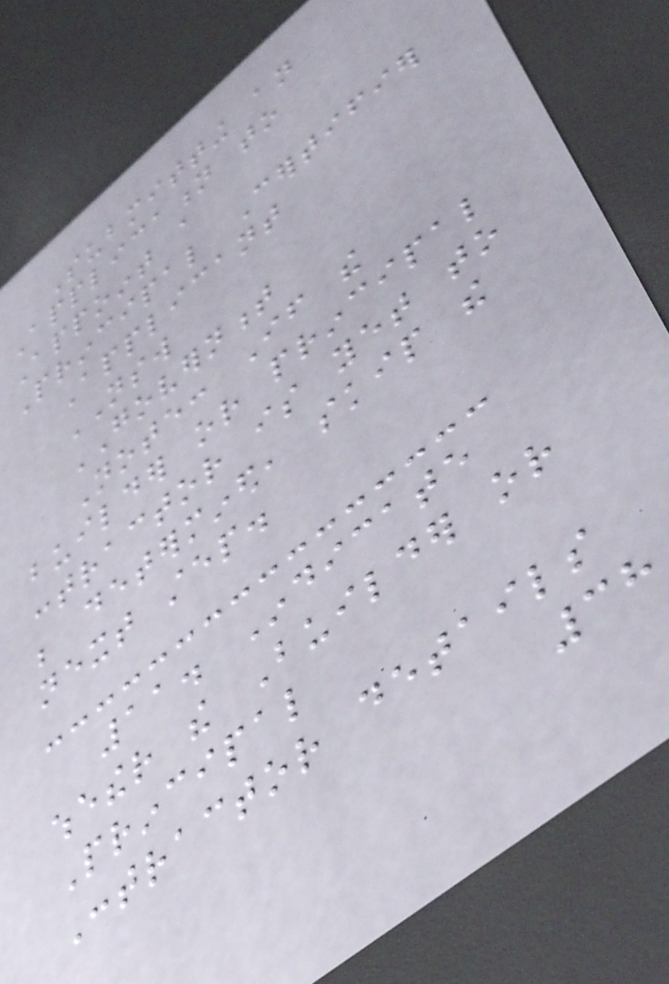Submitting an
Application to
Appoint a
Principal Certifier
Applicant
NSW
GOVERNMENT
Note: If the
builder or principal
contractor is yet to
be determined, skip the
next step.
11. Indicate
whether the Builder or
Principal
Contractor details
38
